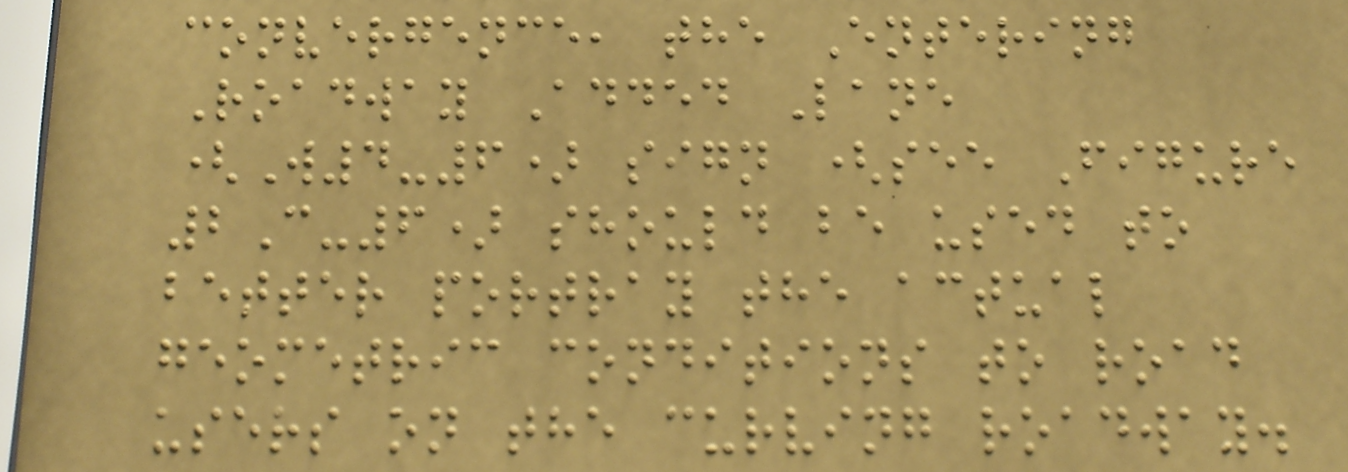convergence, the Entering
Roadway Added Lane
(W4-6) sign (see Figure
2C-6) should be used to
better portray the actual
geometric conditions to road
users on the curving roadway.
